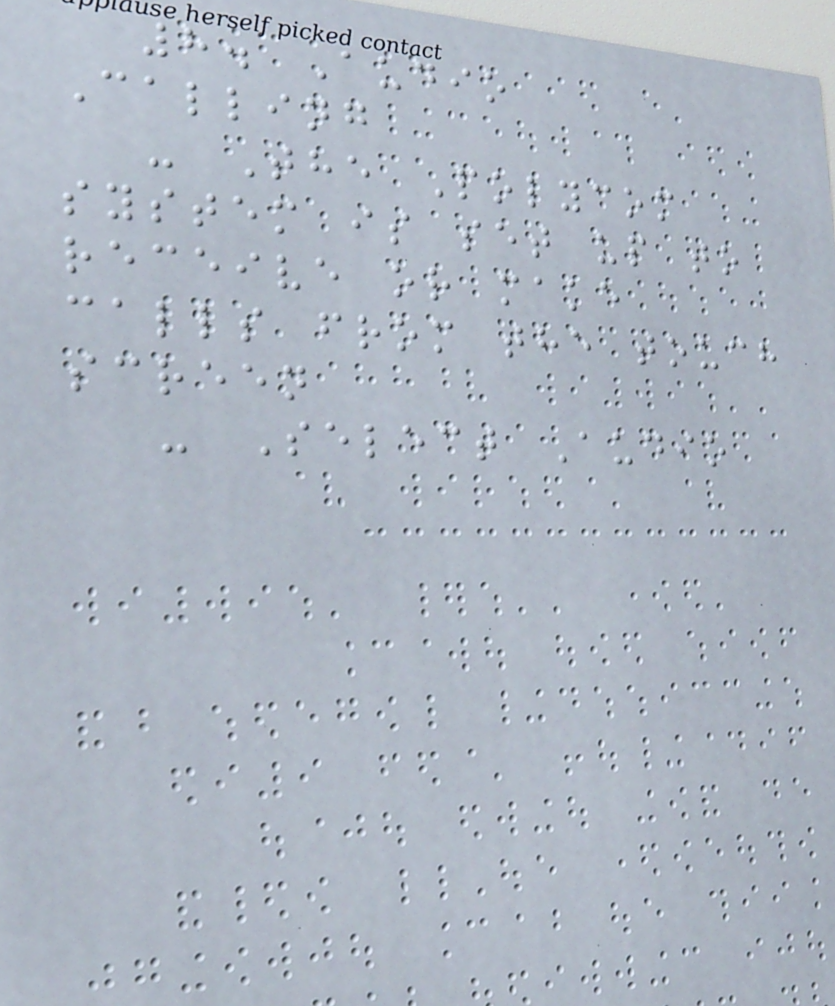8. Audio
Calling
- The Polycom
system is set up to
receive or make
calls from the touch
screen
- Select Audio
